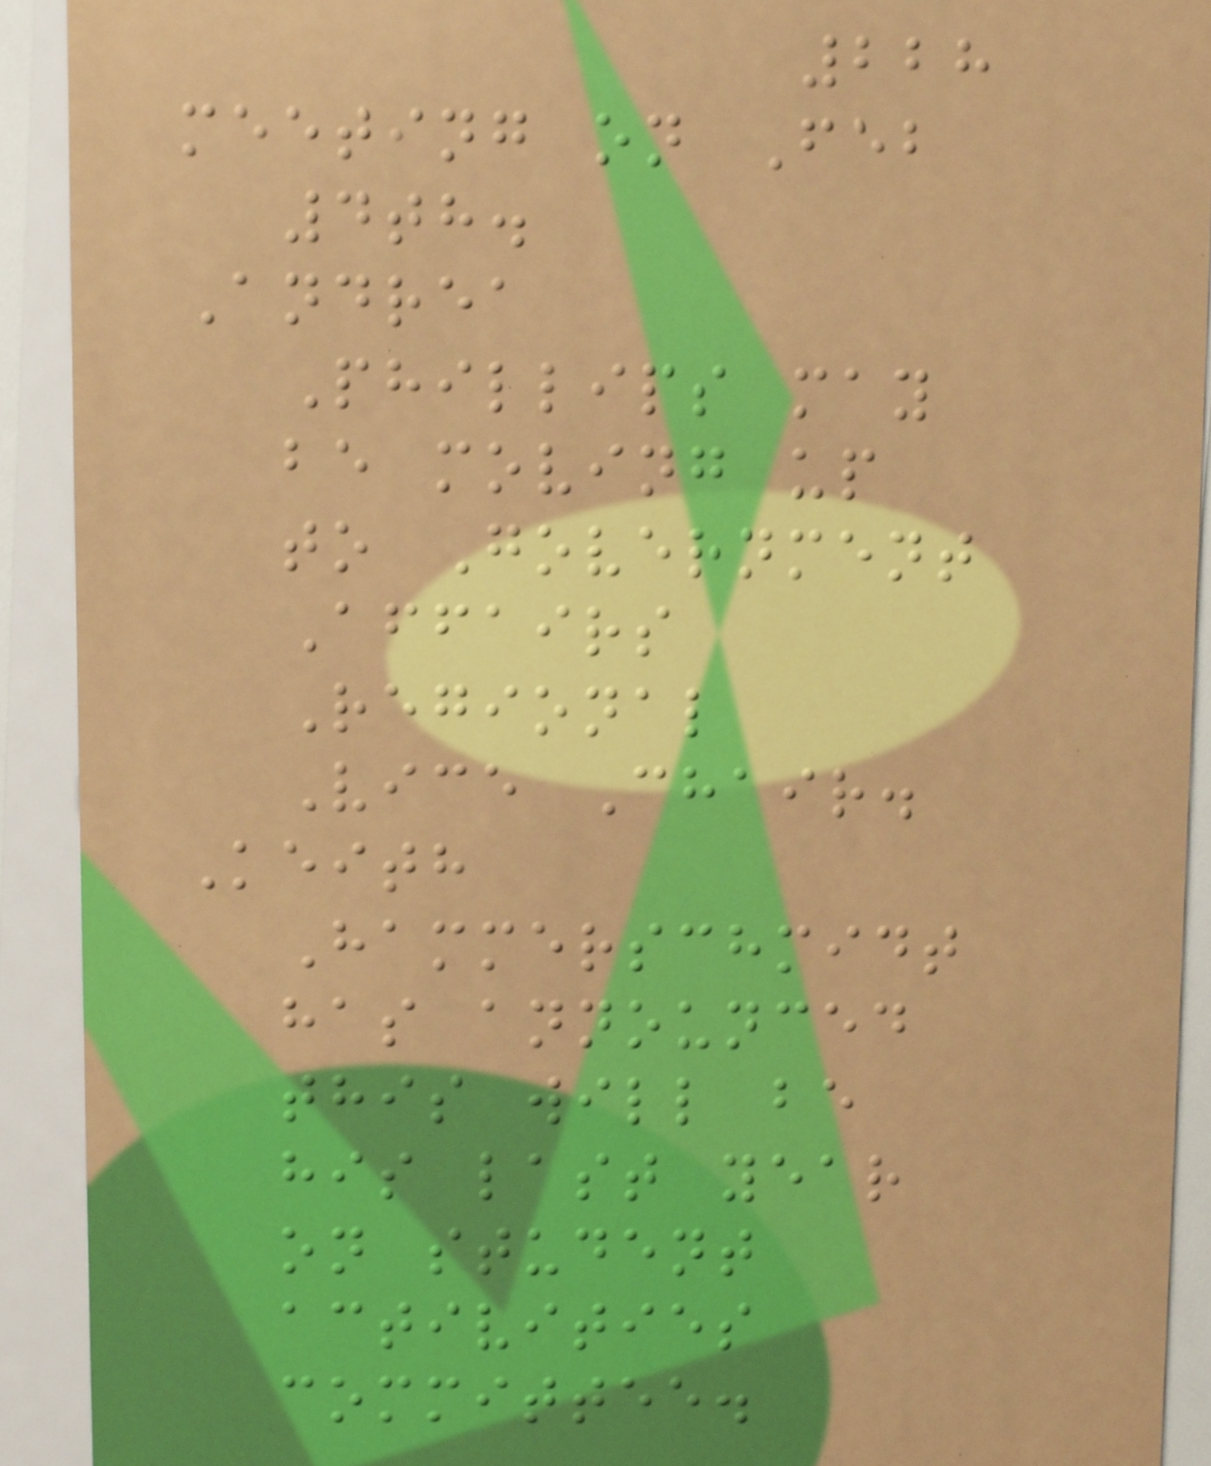228
meeting on Feb
4th.
Andrea
Phillips may
be moving up
to Government
Affairs
Regional
Vice Chair.
Keith
Hammerschmidt
has announced
this will be
his last year
on student
activities
committee.
